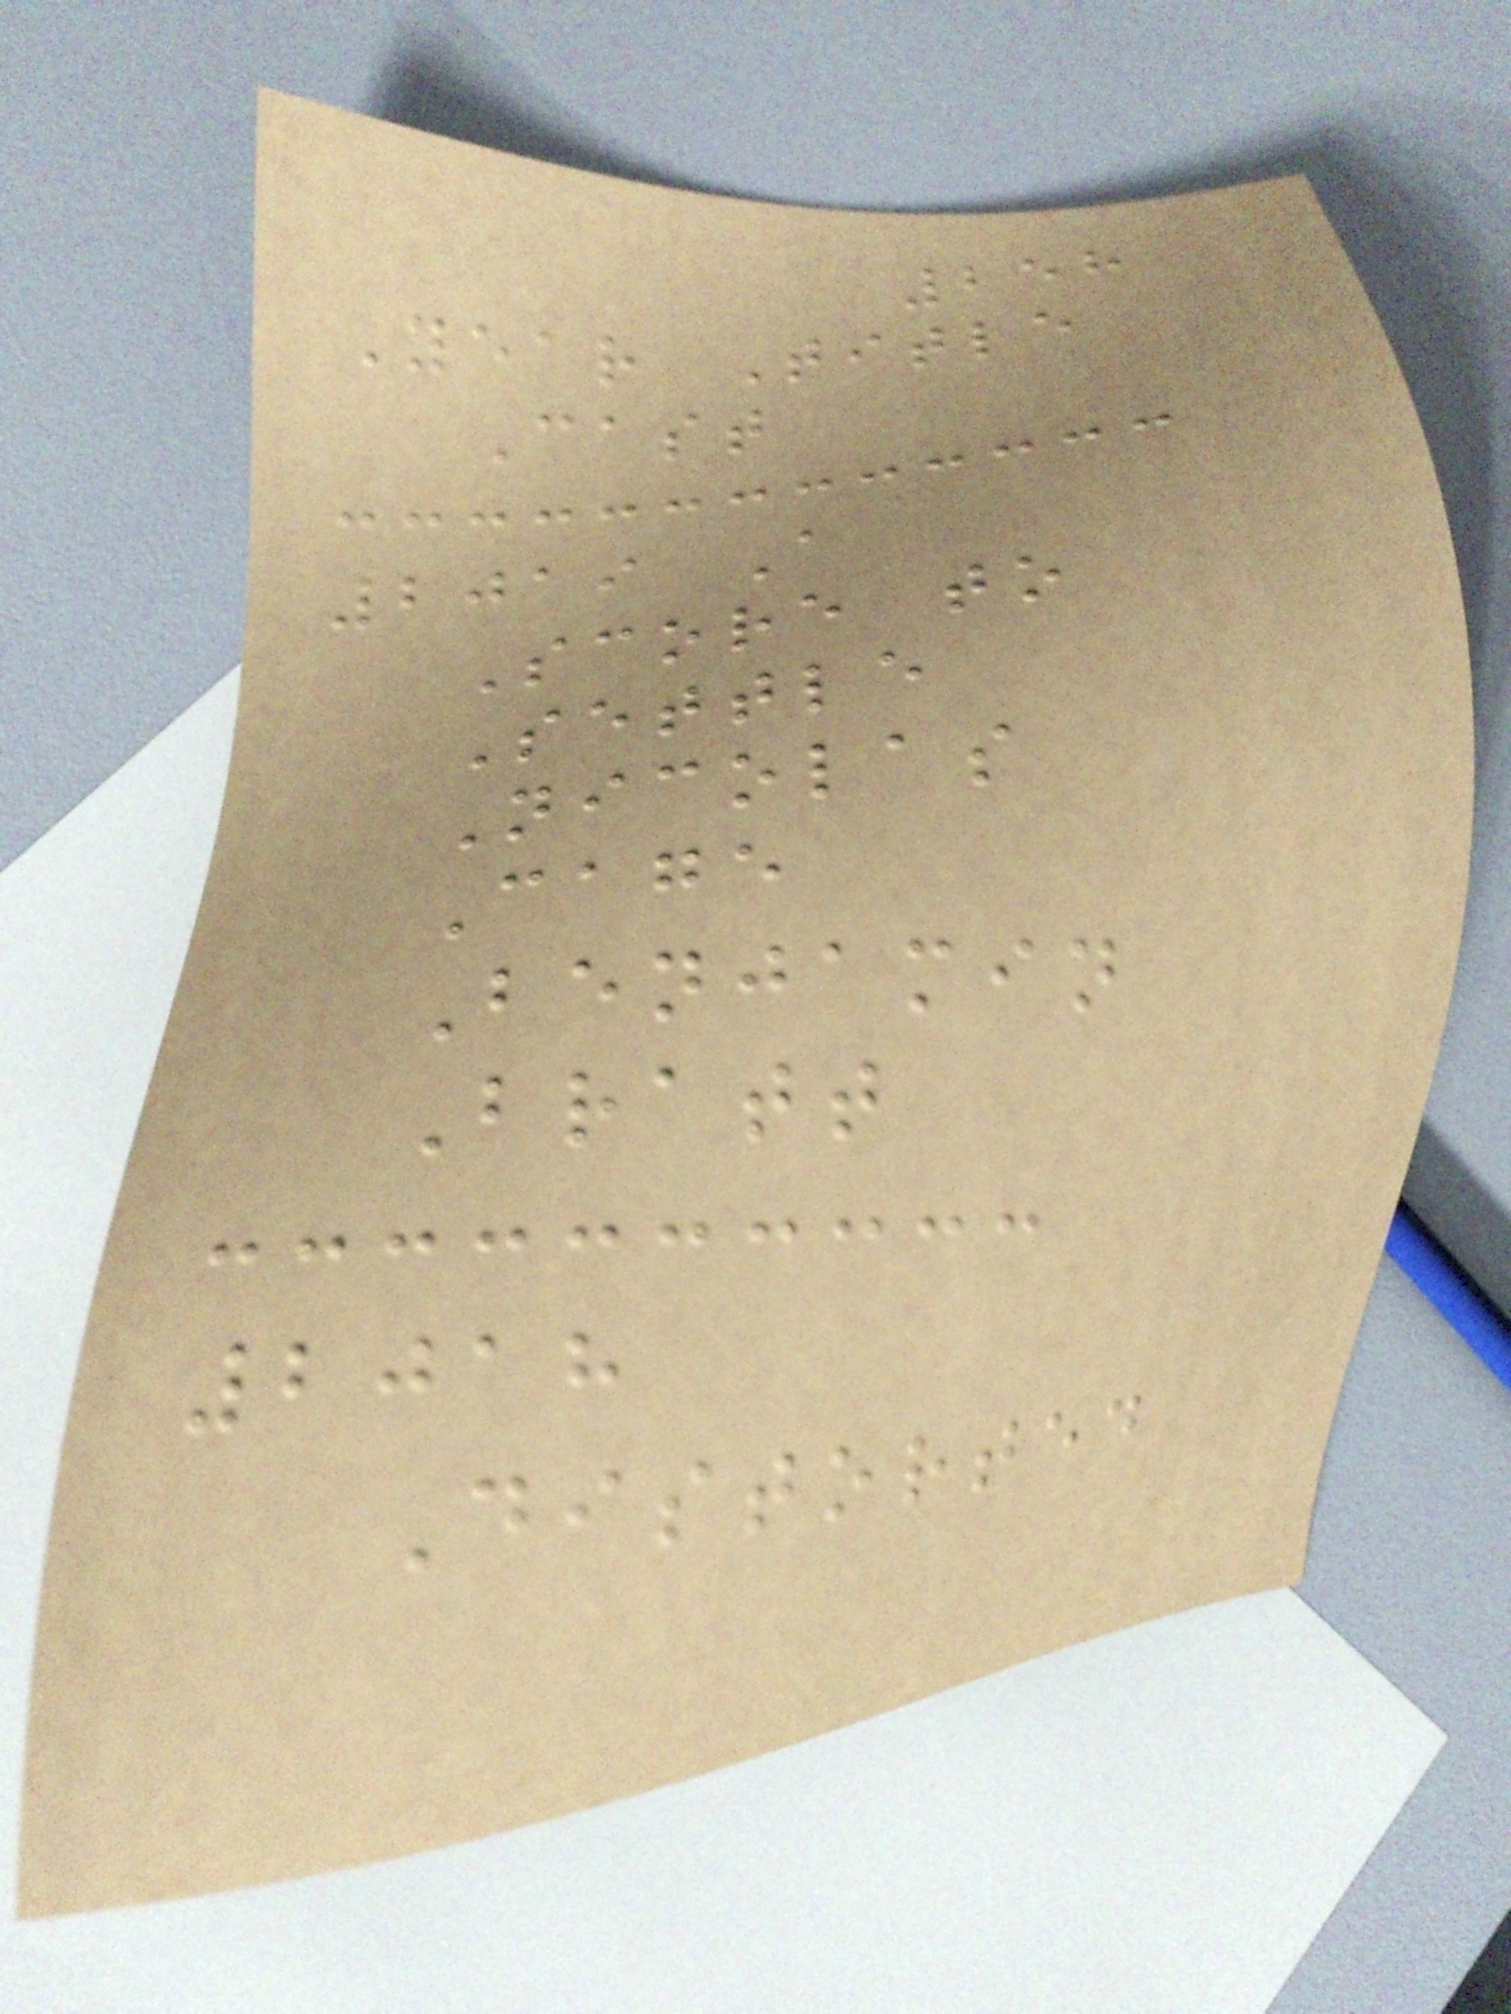258
Year Title
Cast
2019 A
Score to
Settle
Nicolas
Cage
Benjamin
Bratt
2018
Distorted
